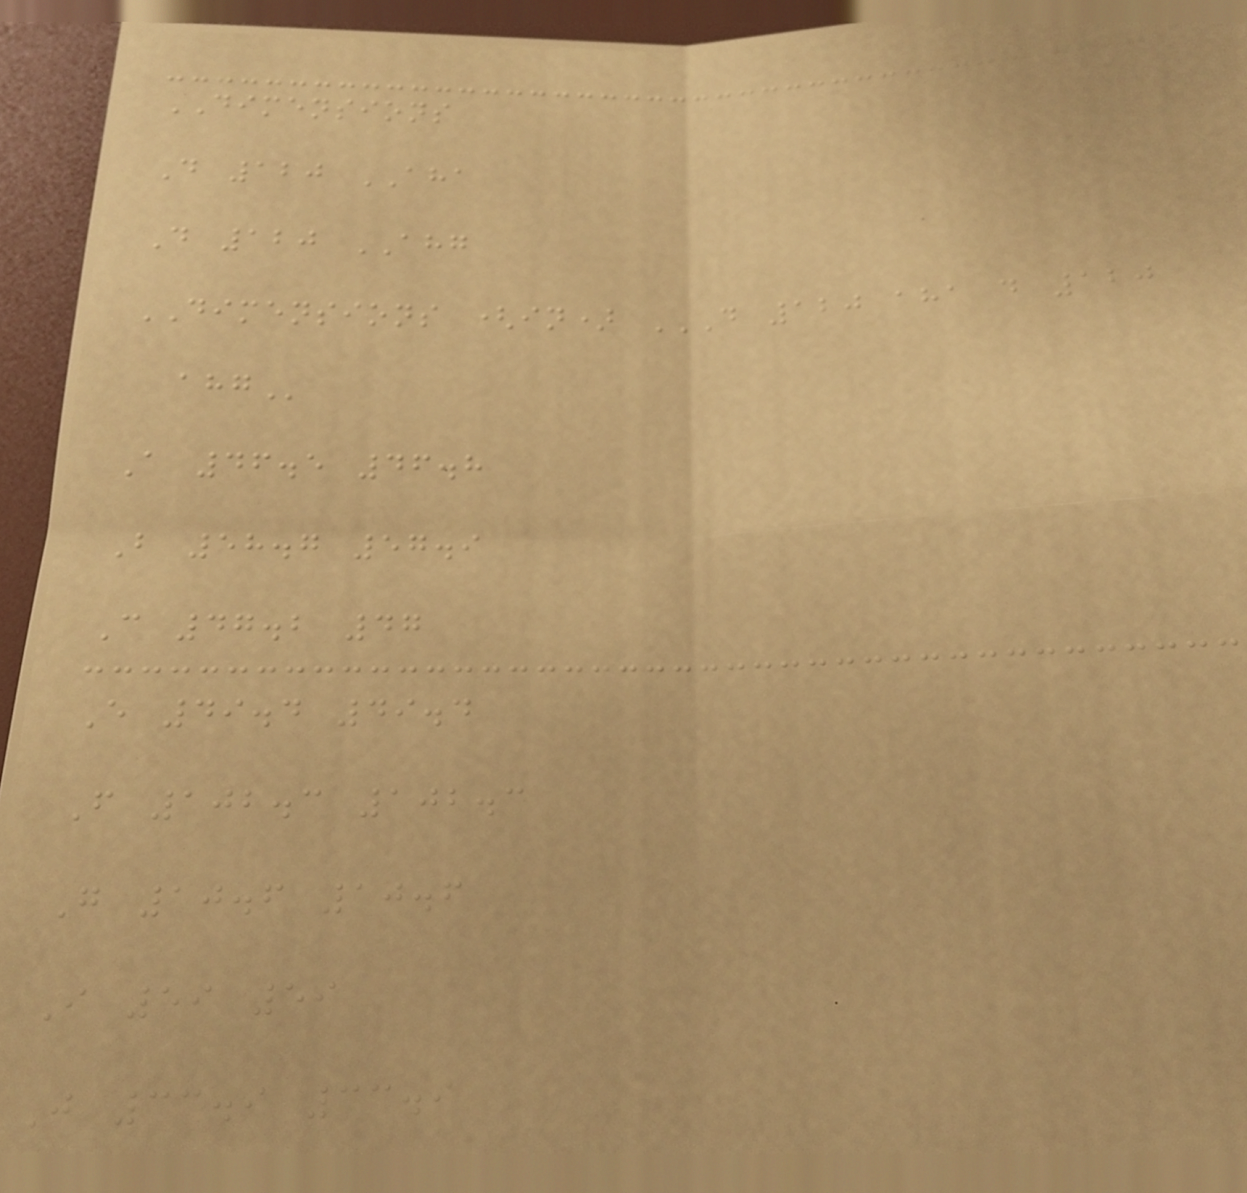DIMENSIONS
D 120 AHA
D 120 AHG
DIMENSIONS (in) D 120 AHA D 120
AHG
A 46.5 46.8
B 58.7 57.9
C 47.2 47
E 49.4 49.4
F 102.3 102.3
G 10.6 10.6
I 59 59
J 33.9 33.9
